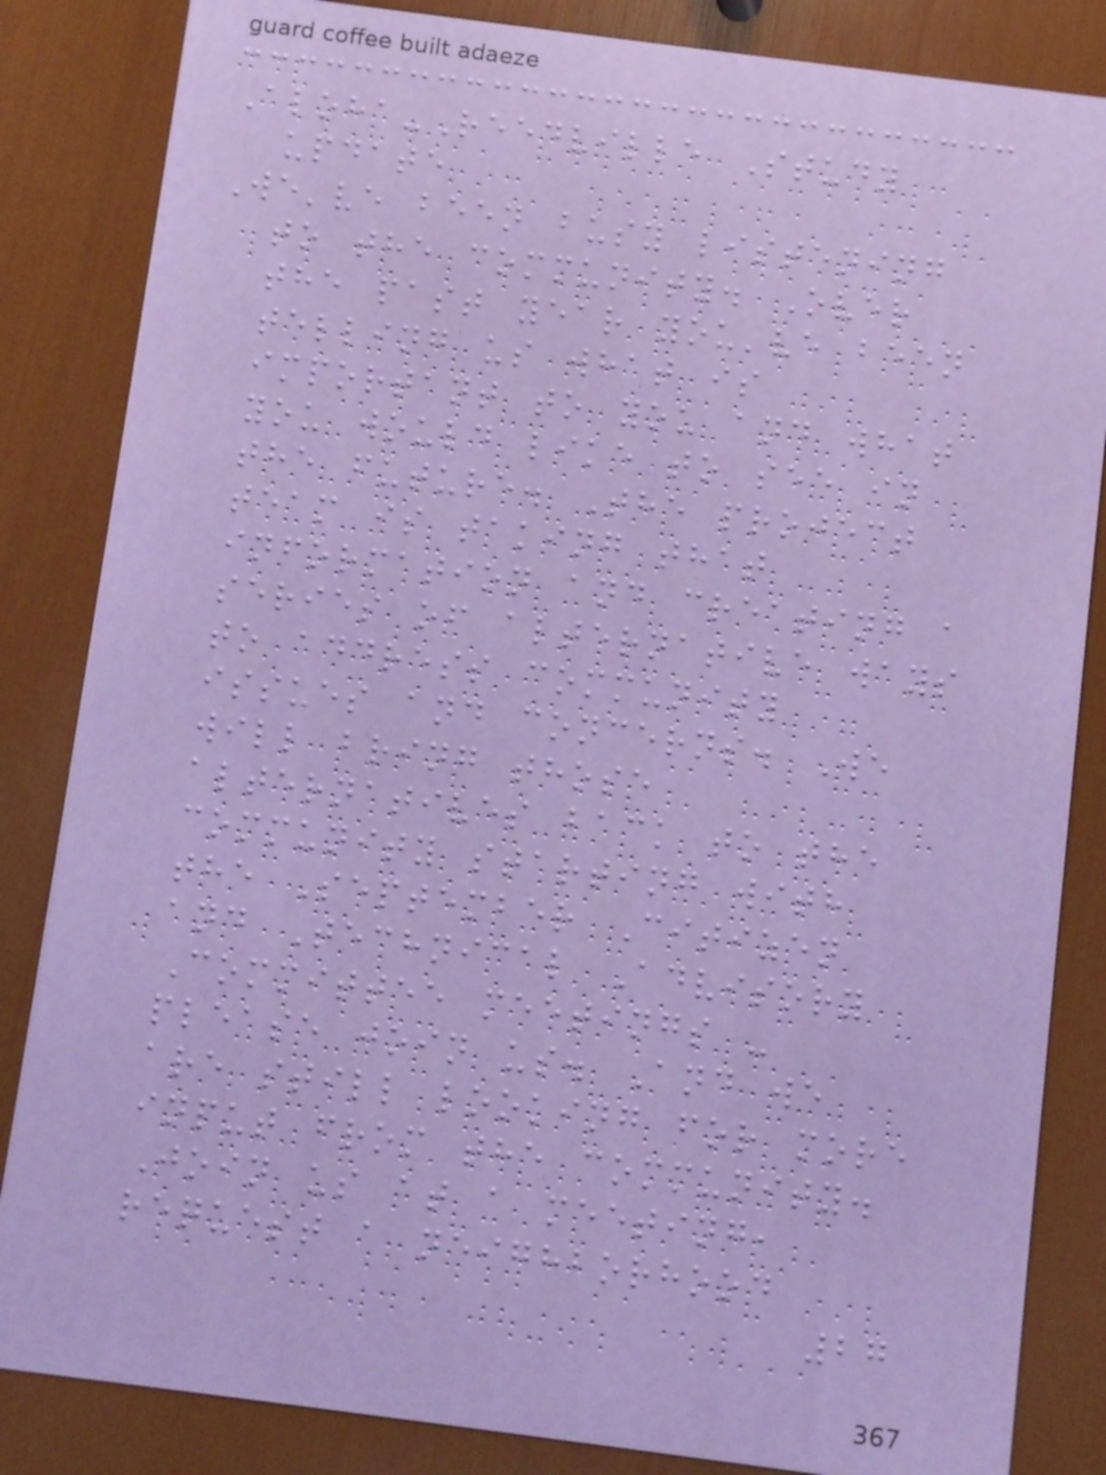Aloha-Reedville Study
update
We've been busy listening
to the community. Over
the past year you've been
telling us what is
important to you and what
you would like to see in
the future. The project
team is taking that
information and creating a
series of alternative ways
to address community
issues and concerns. We
will bring those
alternatives back to the
community starting with
the September Citizen
and Technical Advisory
Committee meetings -
please join us. And we
are still looking for more
input from the community.
Join us at a meeting,
request a neighborhood
27
